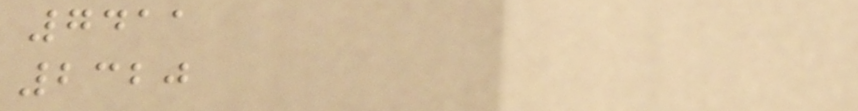7411
2320
